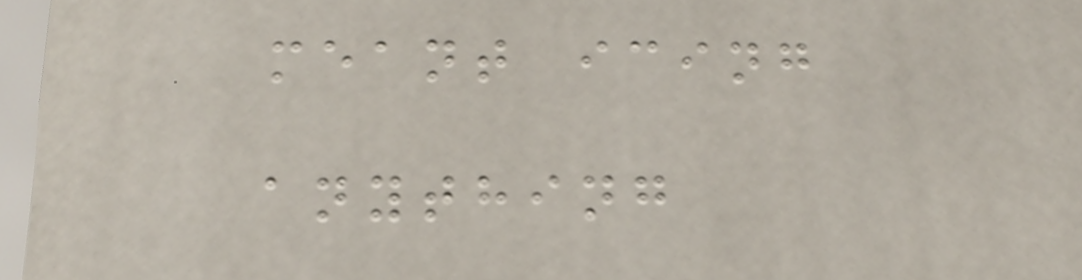meant icing
anything
